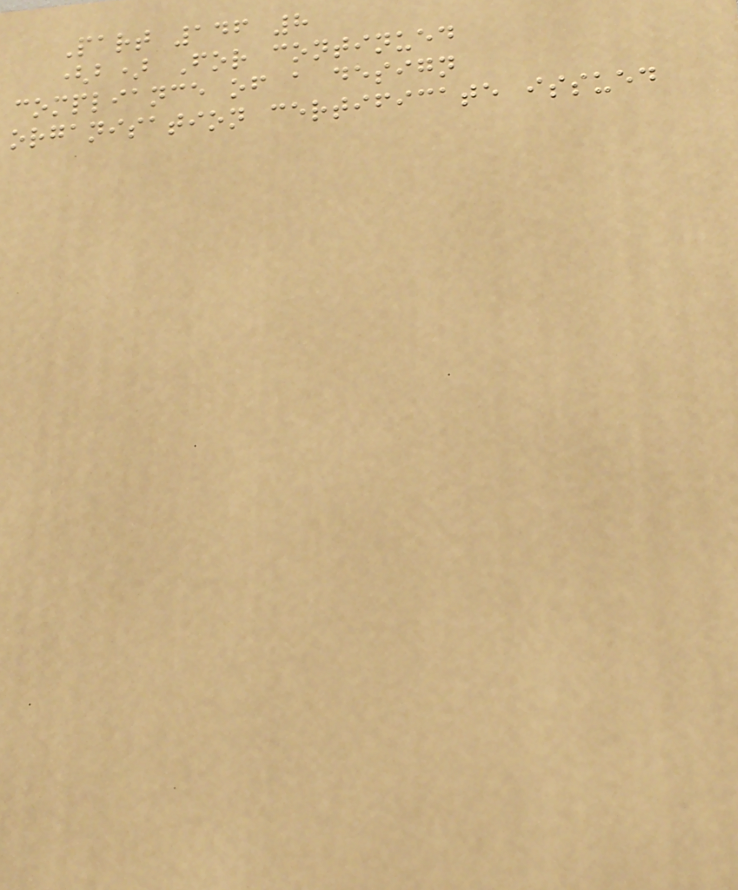Part 146 8
(b) For continued
compliance of a design
organisation certificate issued
